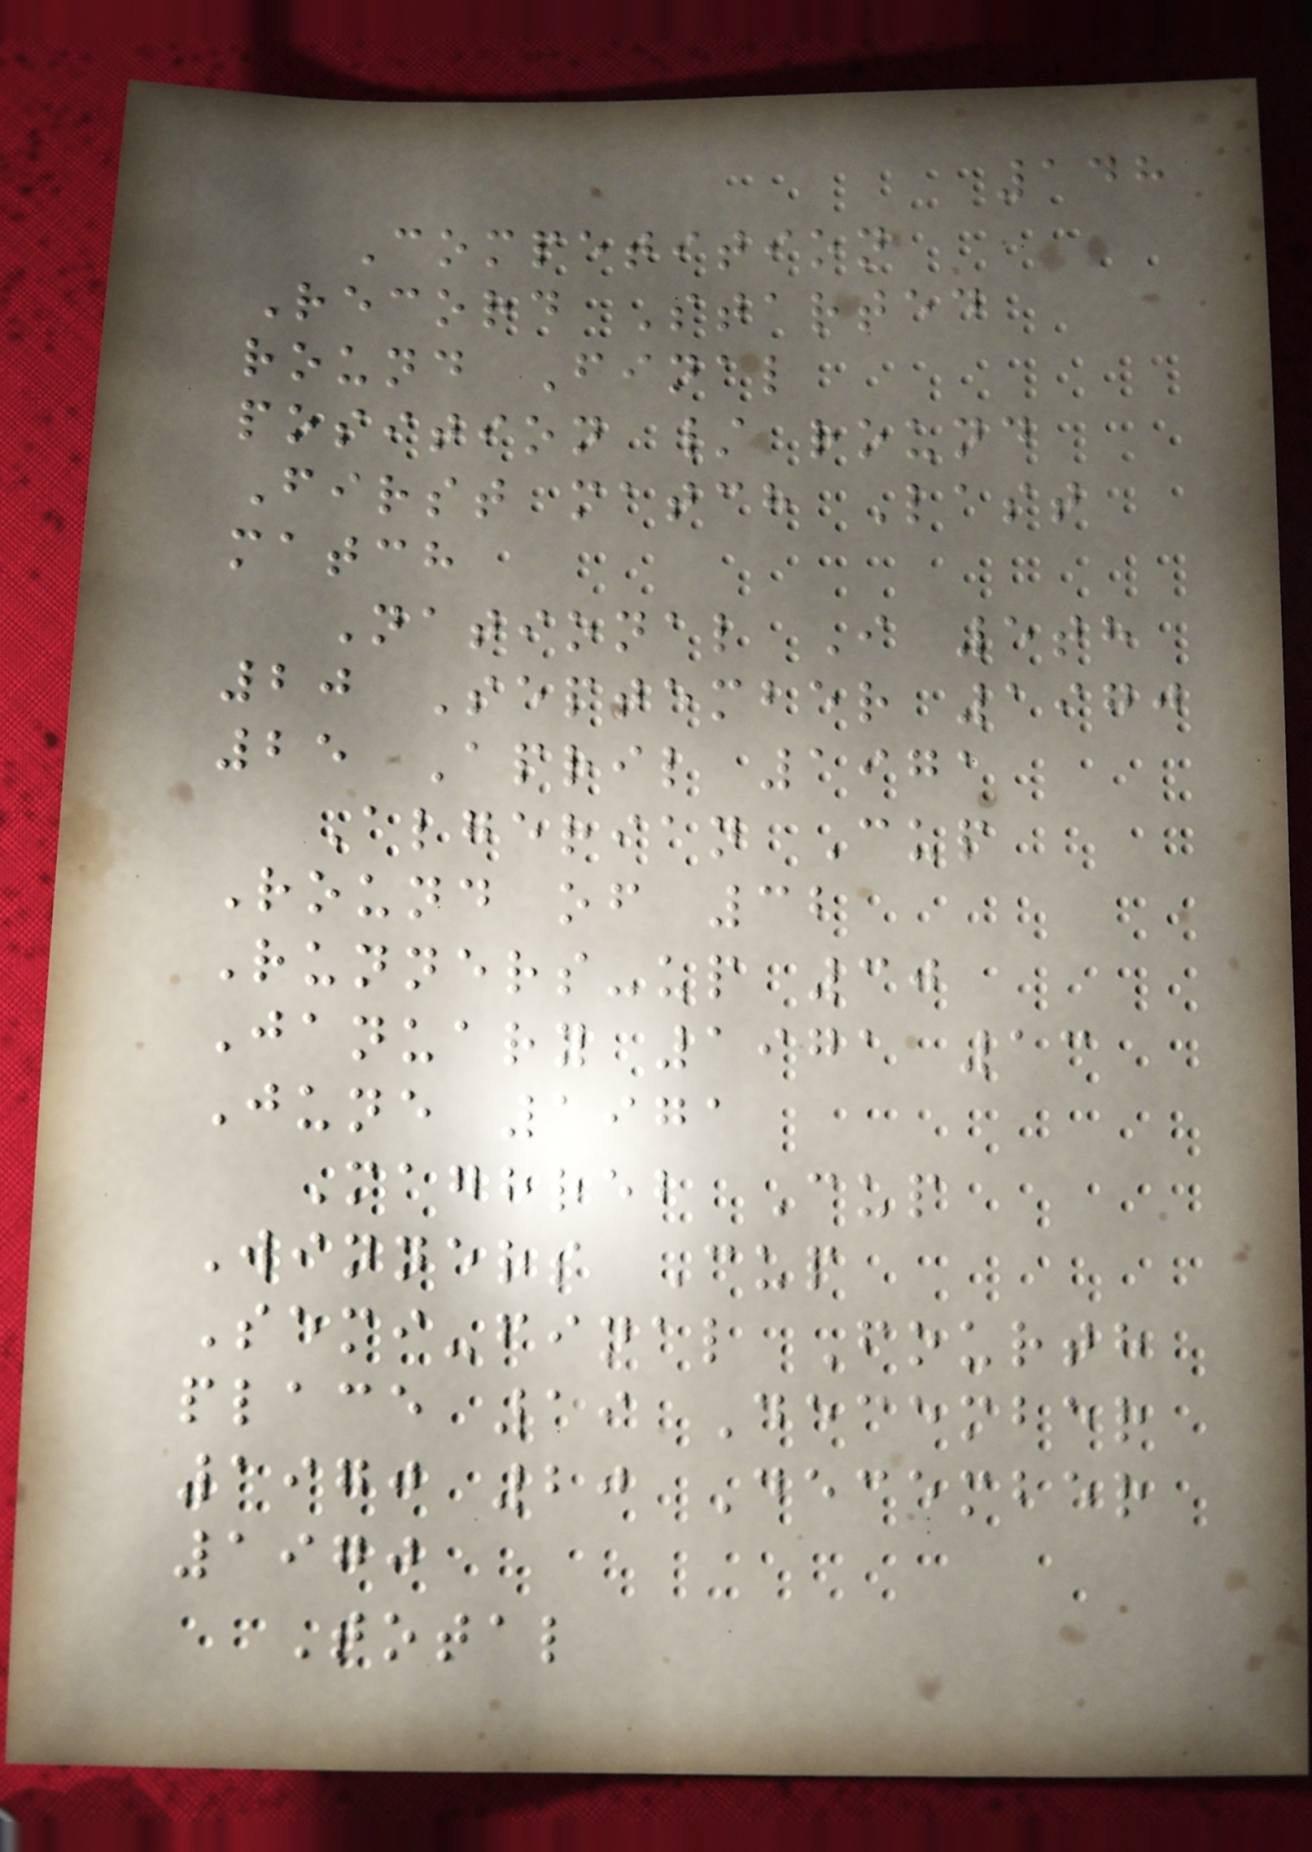148
Competition
Record Started
round Final
position / round
First match Last
match
National I 5th
20 September 1970
25 April 1971
Algerian Cup
Round of 32
Runners-up 30
January 1971 13
June 1971
Maghreb Cup
Winners Cup
Semi-final Fourth
place 19 December
1970 20 December
1970
Total
